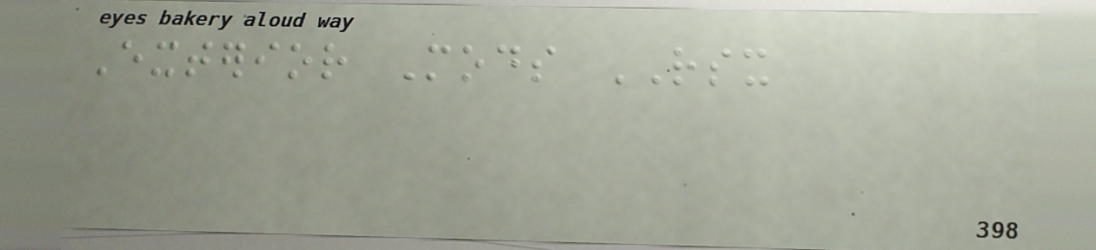Exterior Mods RSX
